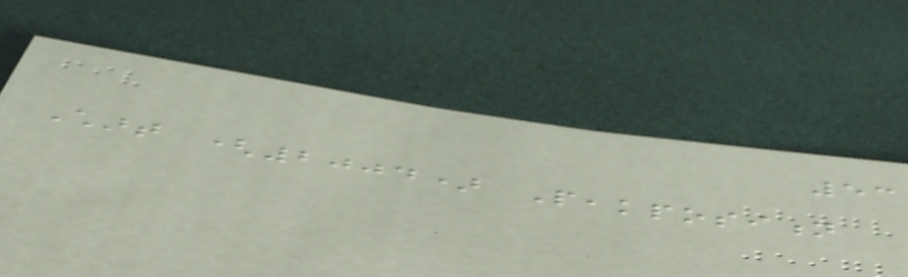53
Chart (2004) Peakposition
